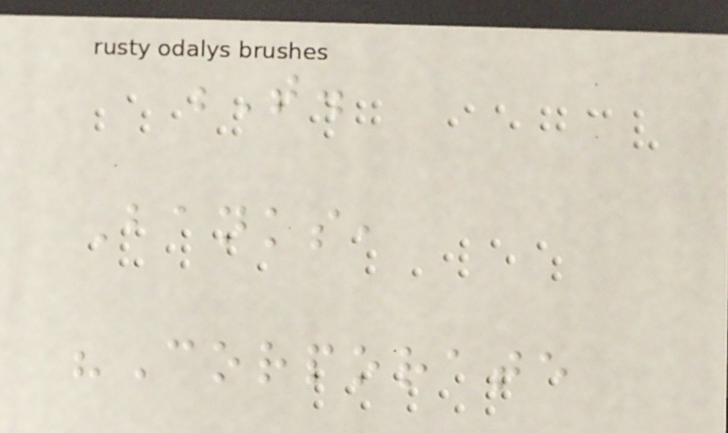T.
Banks,
"Corporate
